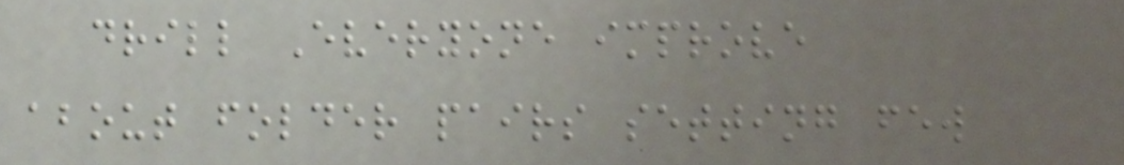drill Everyone improve
about folder pairs setting few
